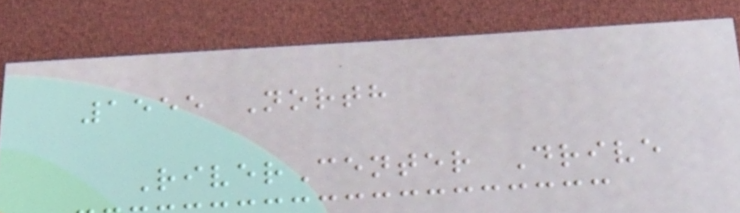1555 North
RiverCenter Drive
